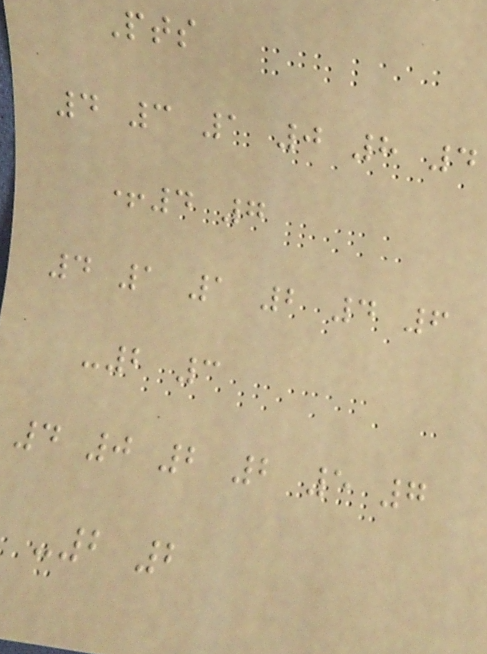Pts
4 3 1 0 8 4
+4 7
4 1 1 2 4 6
-2 3
4 0 2 2 5 7
-2 2
